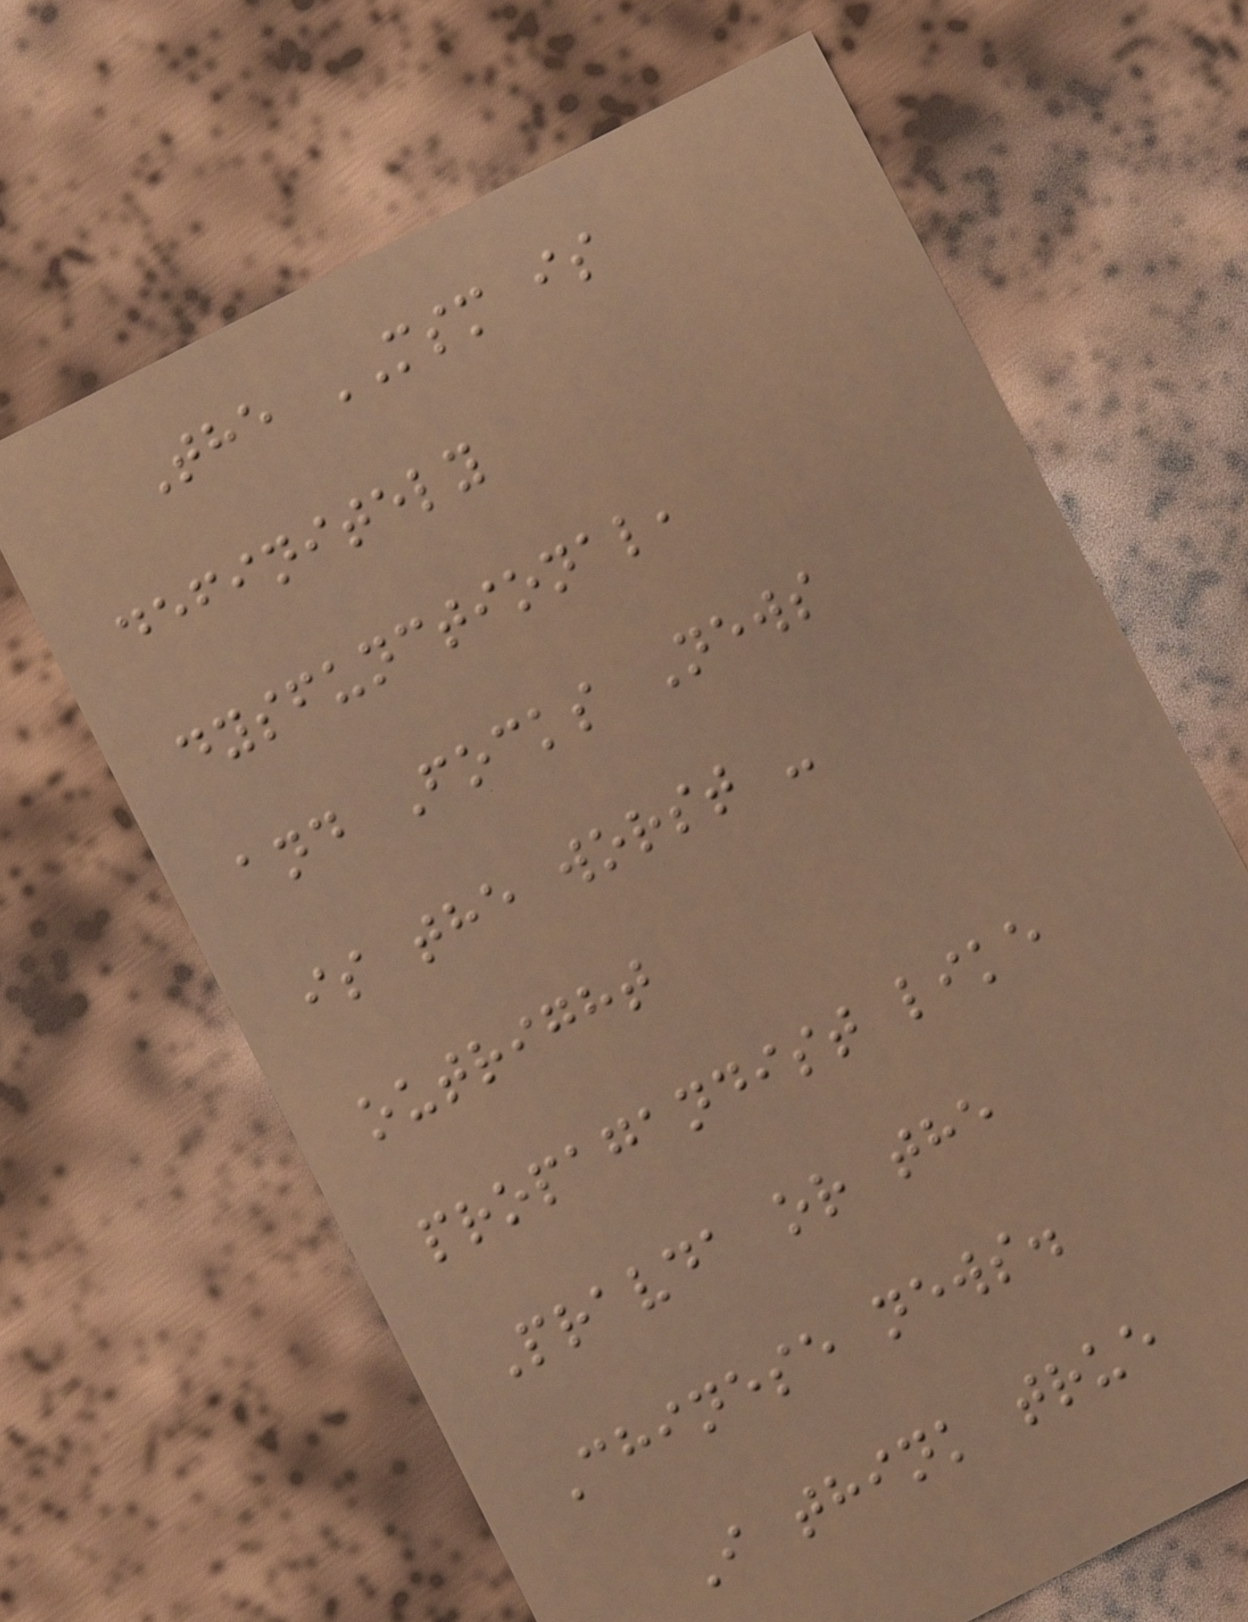The MSM is
definitely
dysfunctional,
and Focks News
is the worst -
outright
propagandist like
Pravda or the
Chinese news.
I think true
